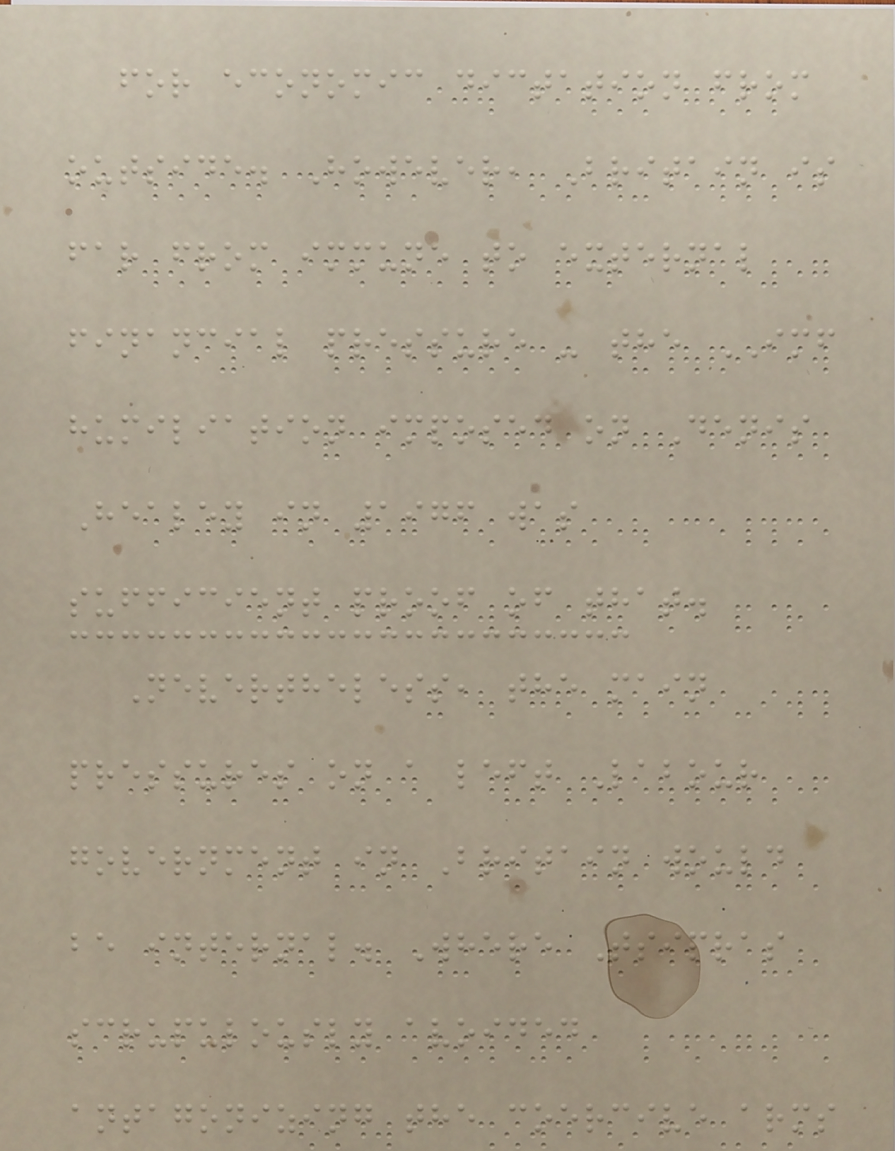for economic dictation from
outside. However, Britain is
far from immune to external
financial pressure - the IMF
humiliation imposed on Denis
Healey in 1976 was
sufficient proof of that.
Nevertheless, the main
pressures on a left Labour
government in Britain would
be internal. Where Tsipras
scrupulously avoided
antagonizing the coercive arms
